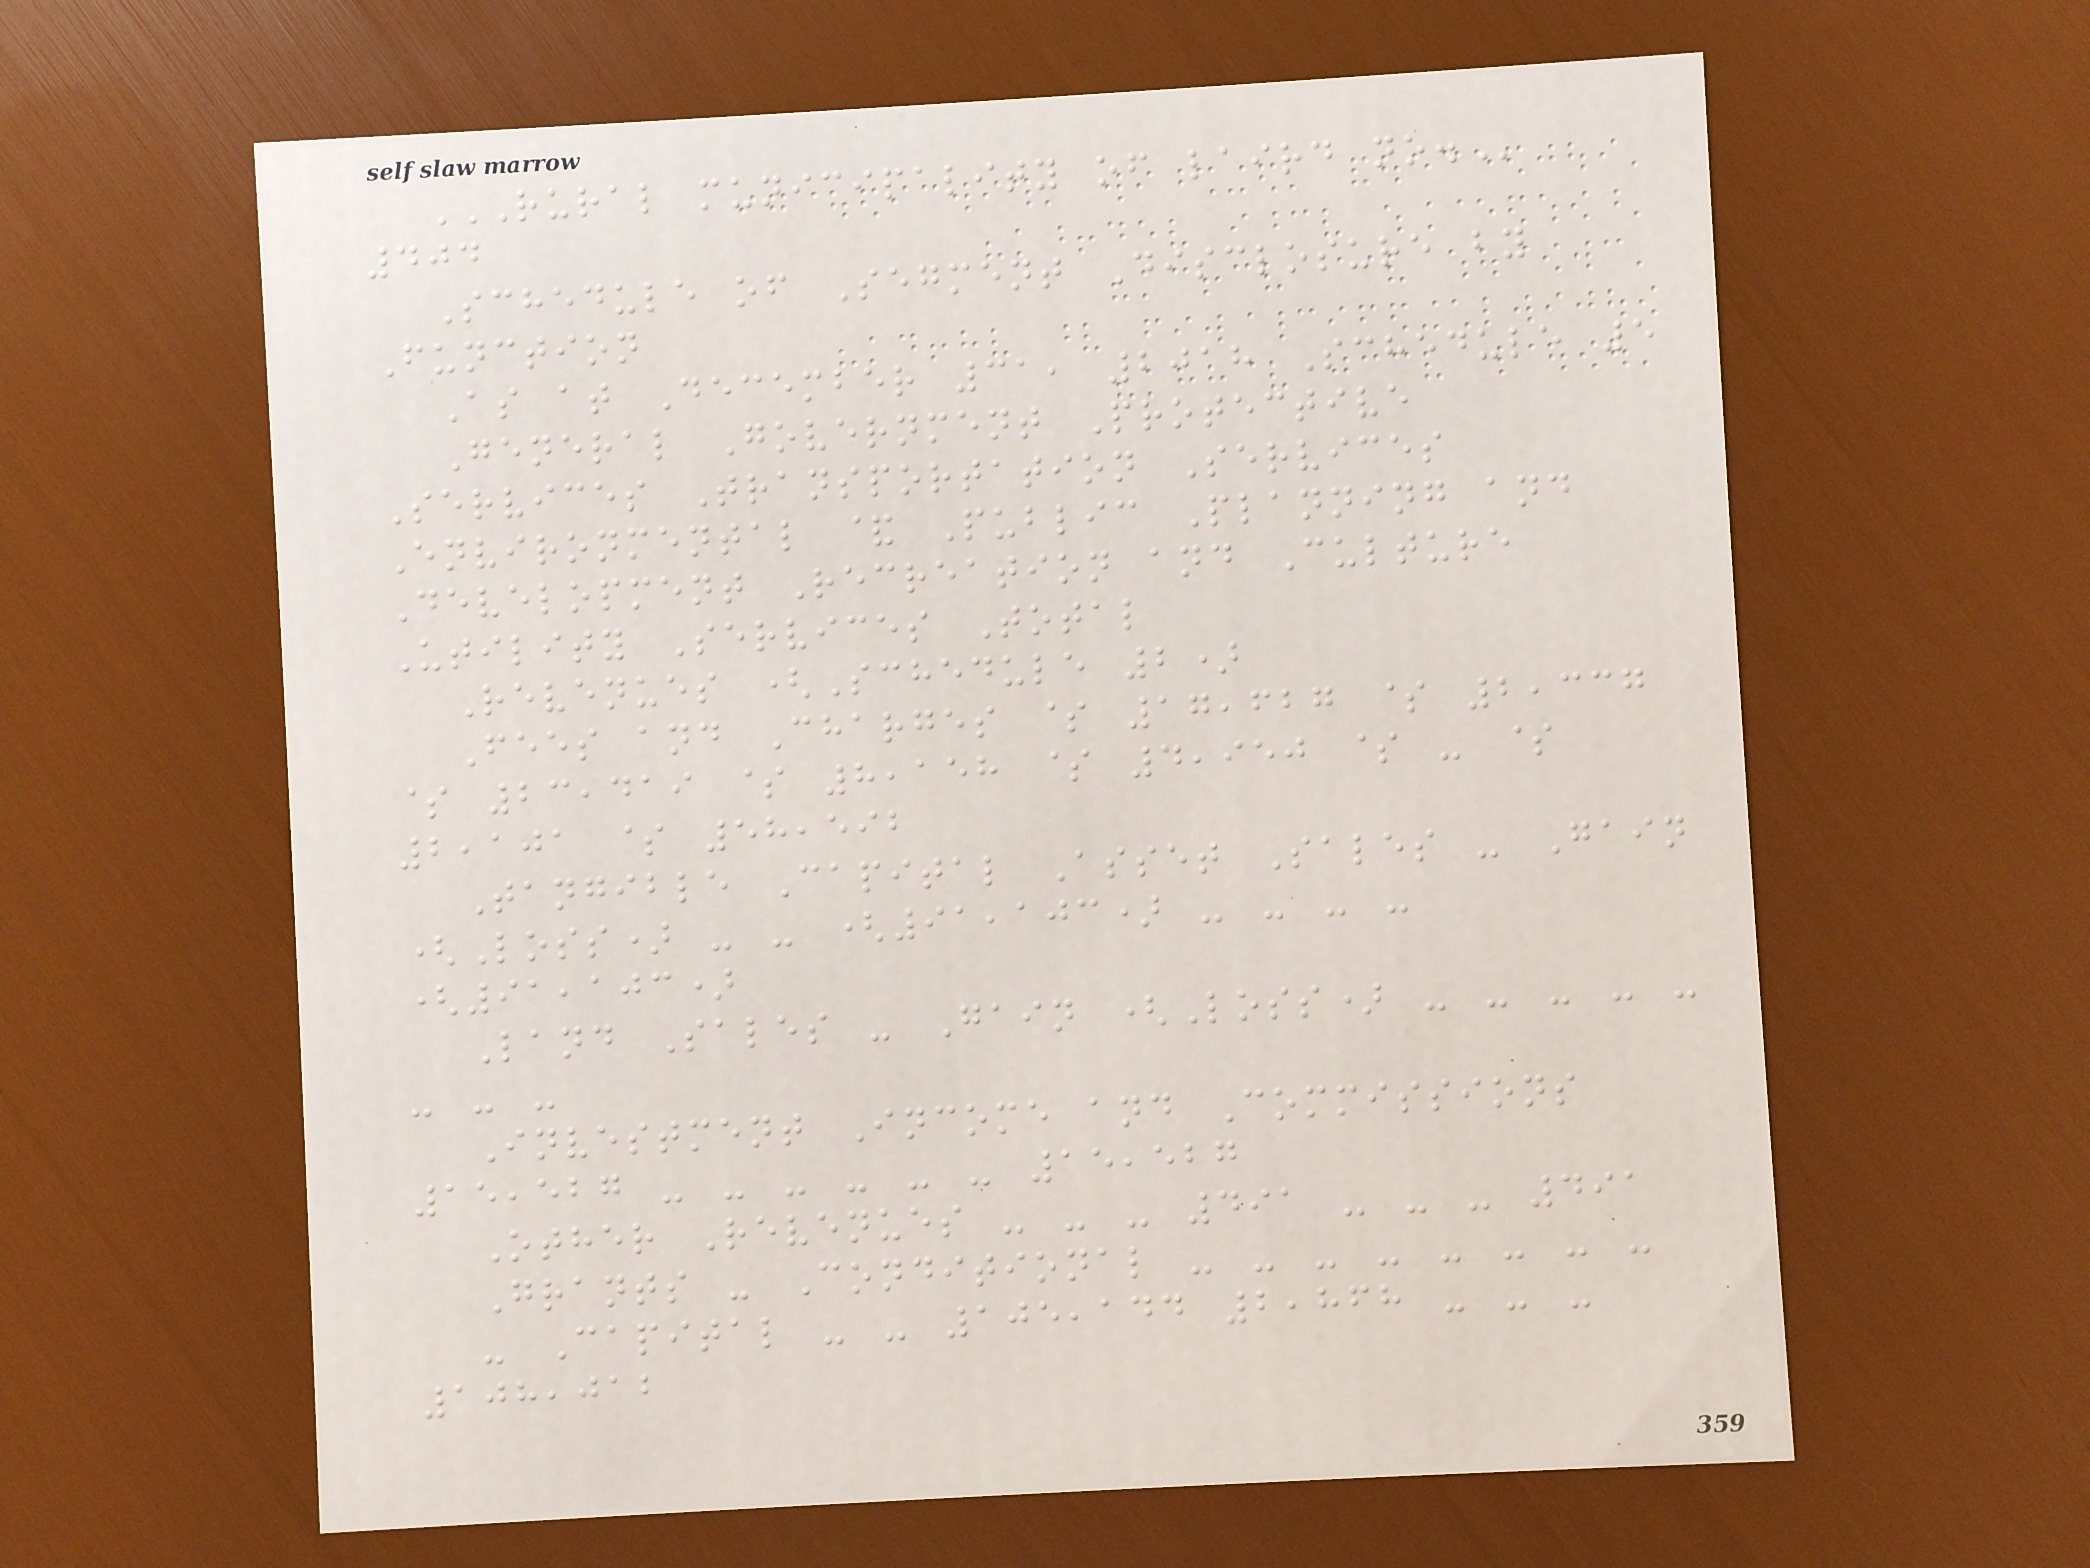RURAL MUNICIPALITY OF LAIRD NO.
404
Schedule of Segment Disclosure by
Function
As at December 31, 2018 Schedule 5
General Government Protective
Services Transportation Services
Environmental & Public Planning and
Development Recreation and Culture
Utility Services Total
Revenues (Schedule 2)
Fees and Charges $ 17,627 $ 2,337
$ 23,419 $ 8,158 $ 4,950 $ - $
2,101 $ 58,592
Tangible Capital Asset Sales - Gain
(Loss) - - (91,103) - - - -
(91,103)
Land Sales - Gain (Loss) - - - - -
- - -
Investment Income and Commissions
15,527 - - - - - - 15,527
Other Revenues - - - 491 - - - 491
Grants - Conditional - - - - - - - -
- Capital - - 105,144 2,868 - - -
108,012
